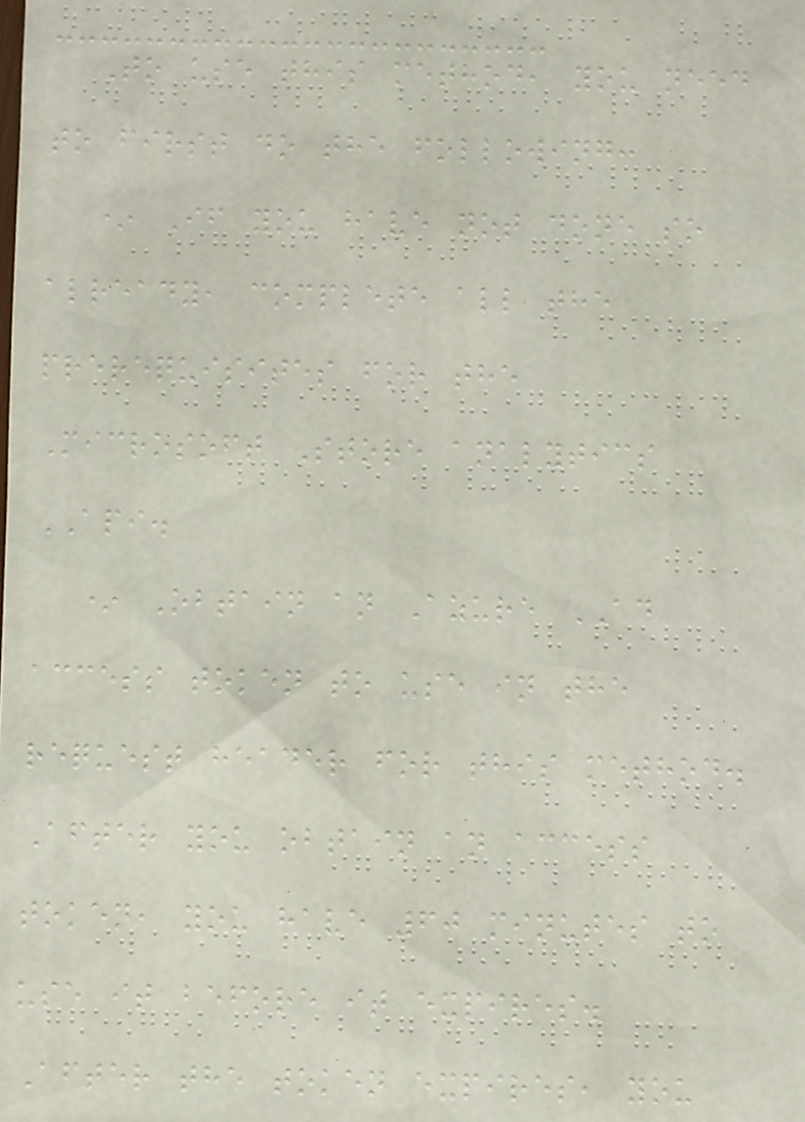To use this method, you need
to first do the following:
* If you have not done so
already, complete all the
prerequisites for the
Microsoft Store analytics
API.
* Obtain an Azure AD
access token to use in the
request header for this method.
After you obtain an access
token, you have 60 minutes to
use it before it expires.
After the token expires, you
